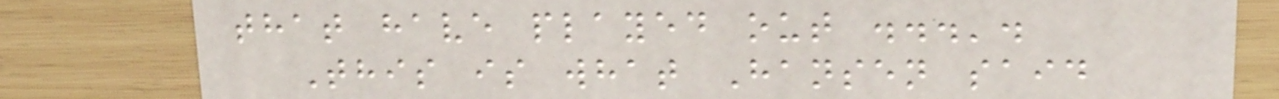that have played out ...'.
This is what Hansen said
